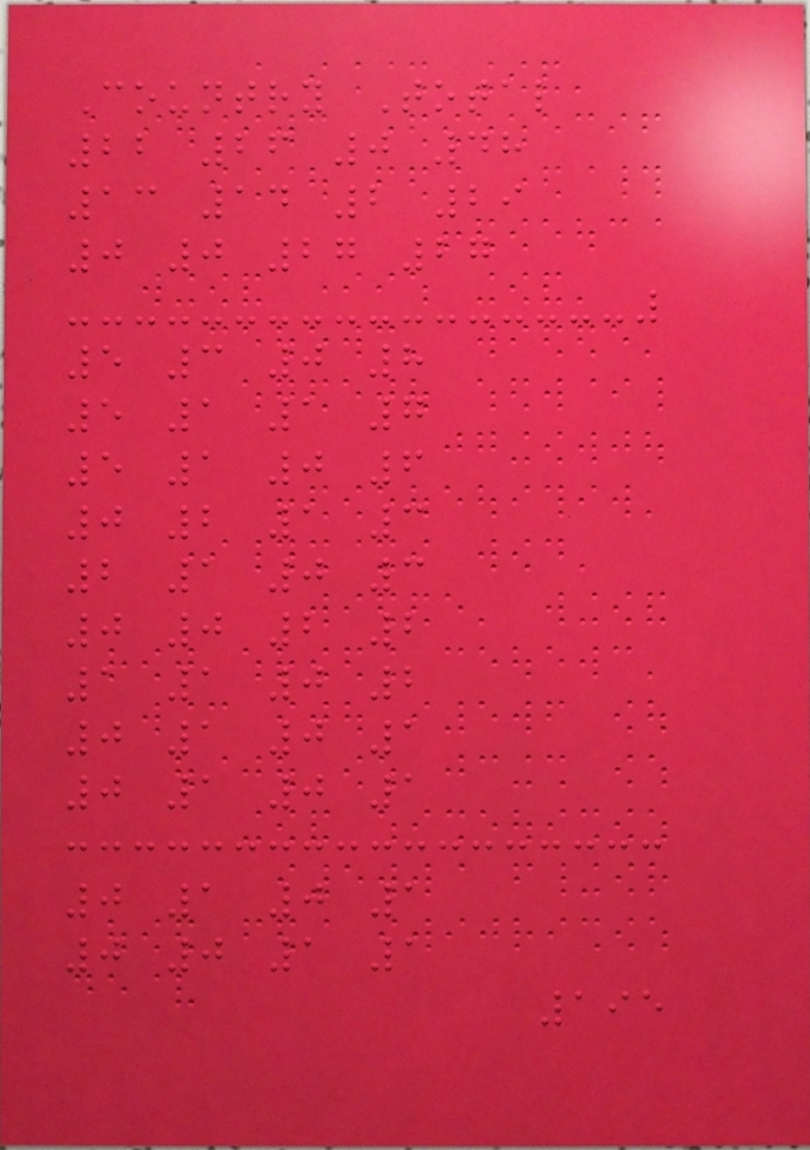Country Total
22 26 0 48
13 14 2 29
0 0 27 27
5 3 0 8
5 1 1 7
5 1 0 6
0 2 1 3
2 1 0 3
0 0 2 2
1 1 0 2
0 1 0 1
0 1 0 1
0 1 0 1
0 0 1 1
195
